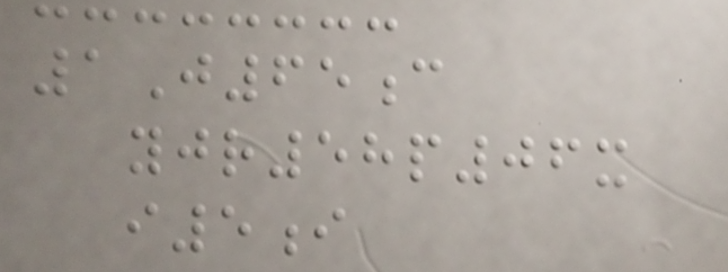1J65c
yjr58p06x
i5i
